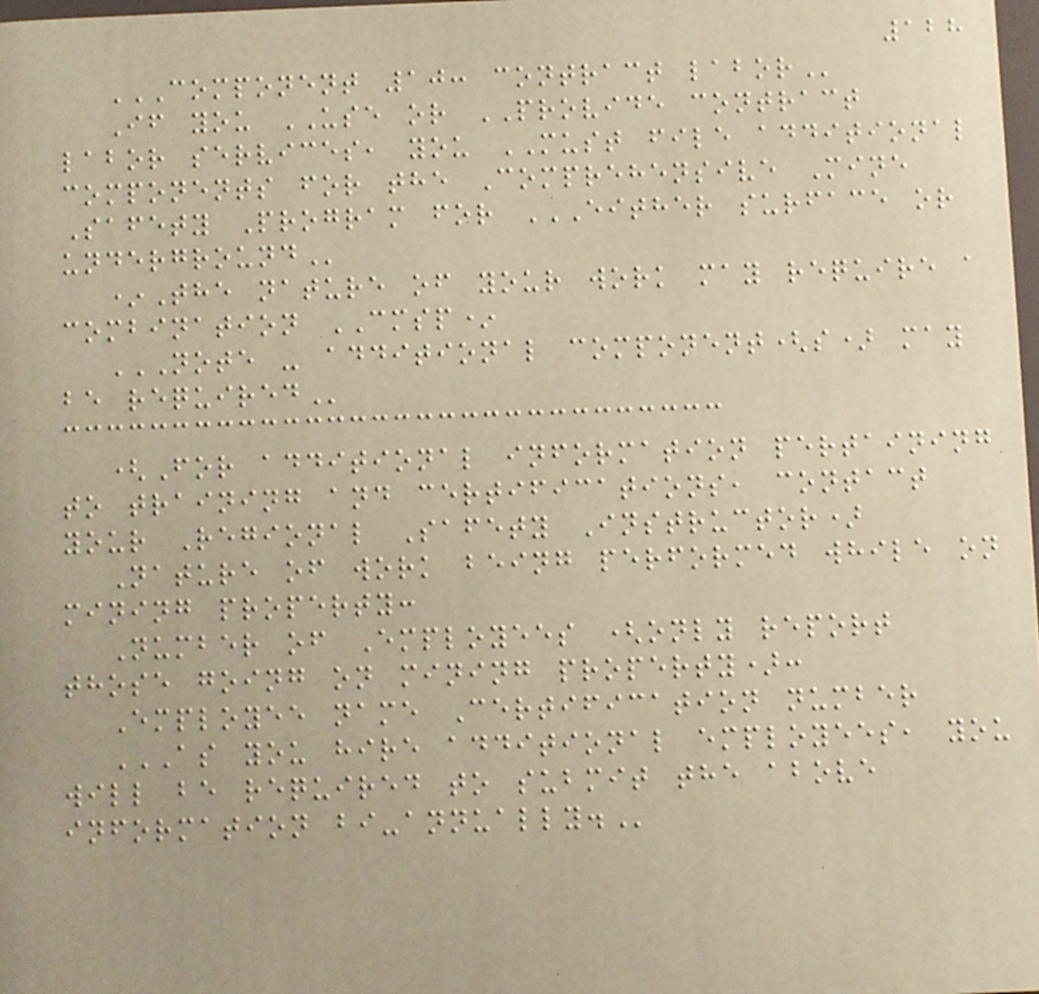128
COMPONENT 10: CONTRACT LABOR
If you USE or PROVIDE contract
labor services, you MUST file additional
components for the Comprehensive Mine
Safety Program for EITHER SURFACE OR
UNDERGROUND
*The nature of your work may require a
combination CMSP*
NOTE - ADDITIONAL COMPONENT(S) MAY
BE REQUIRED
(For additional information pertaining
to training and certifications, contact
your Regional Safety Instructor)
Nature of work being performed while on
mining property:
Number of Employees (only report
those going on mining property):
Employee name Certification number
AS YOU HIRE ADDITIONAL EMPLOYEES, YOU
WILL BE REQUIRED TO SUBMIT THE ABOVE
INFORMATION BI-ANNUALLY.
